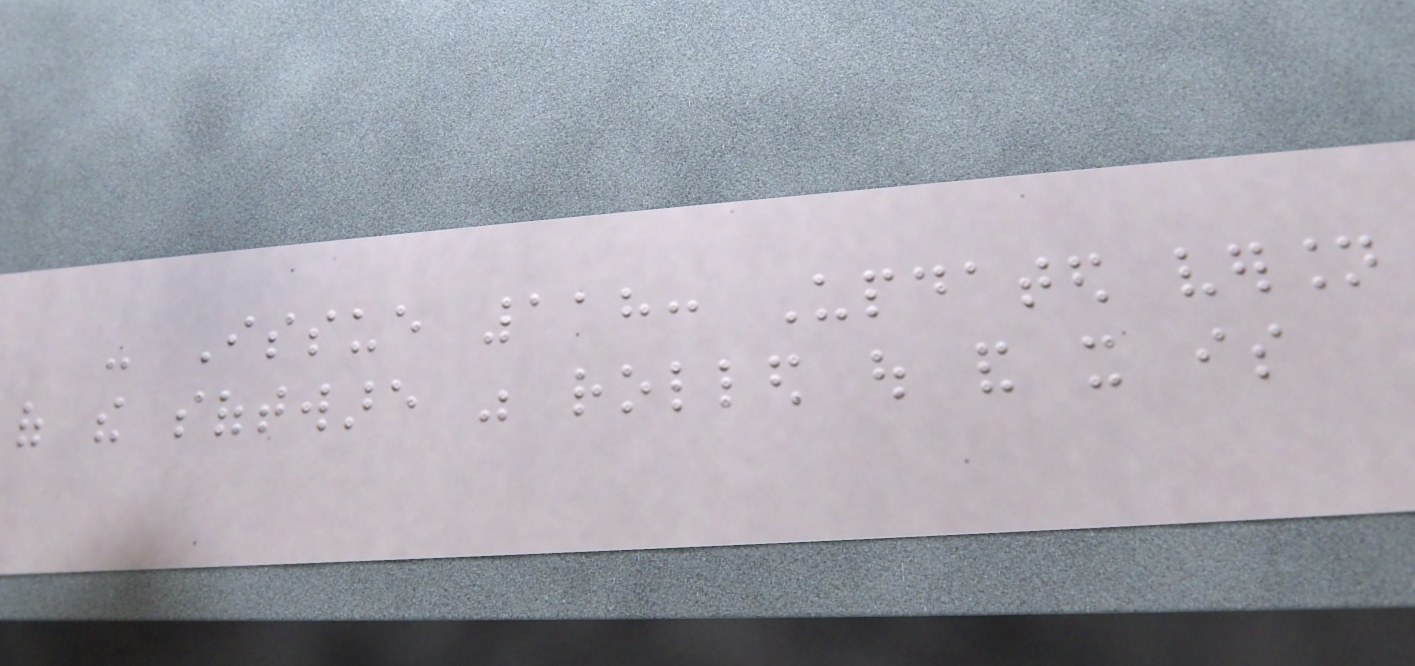- Issue 118: Updated version
of the software was rolled out and it is
